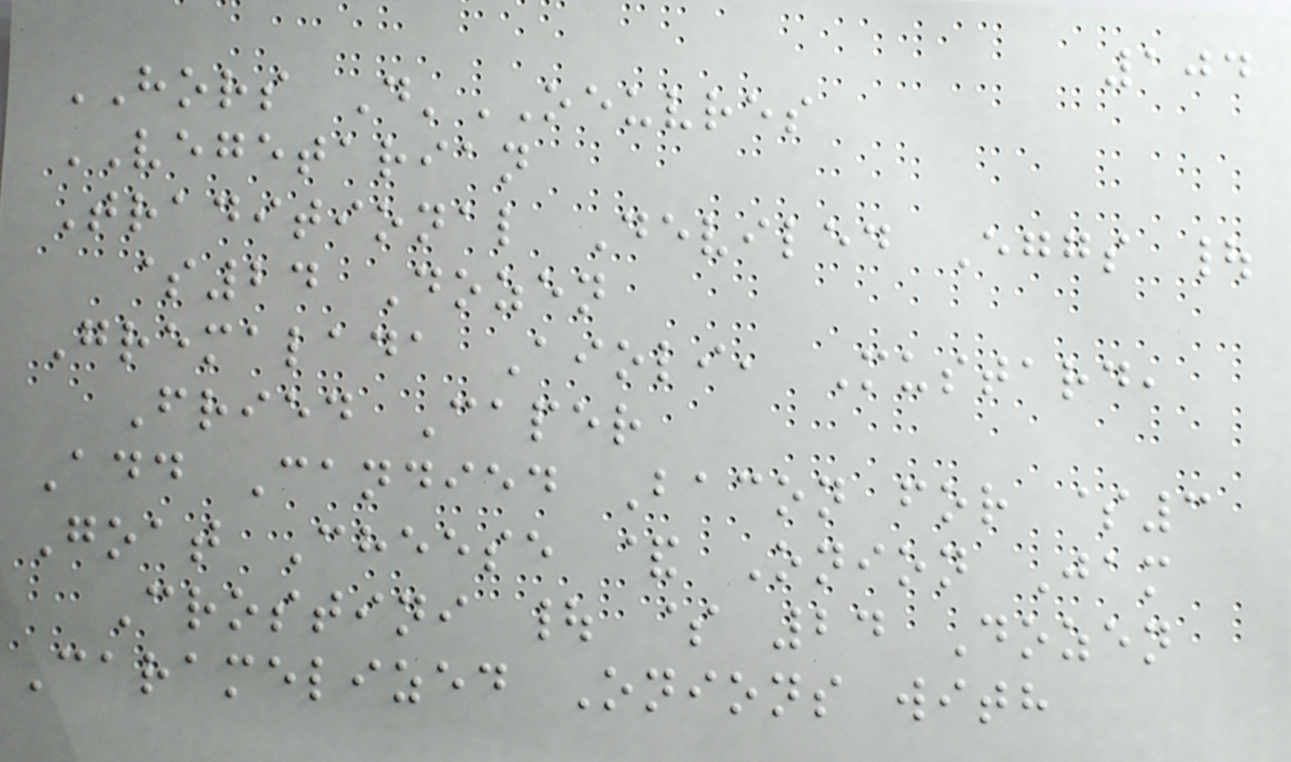104
HORS D'OEUVRES
VEGETARIAN
Traditional Deviled Eggs |
$24 Dozen
Gremalada Aioli, Mustard,
Fried Caper
Add Candied Bacon for $3
Goat Cheese & Onion Jam
Crostini | $ 24 Dozen
Caramelized Onions with
